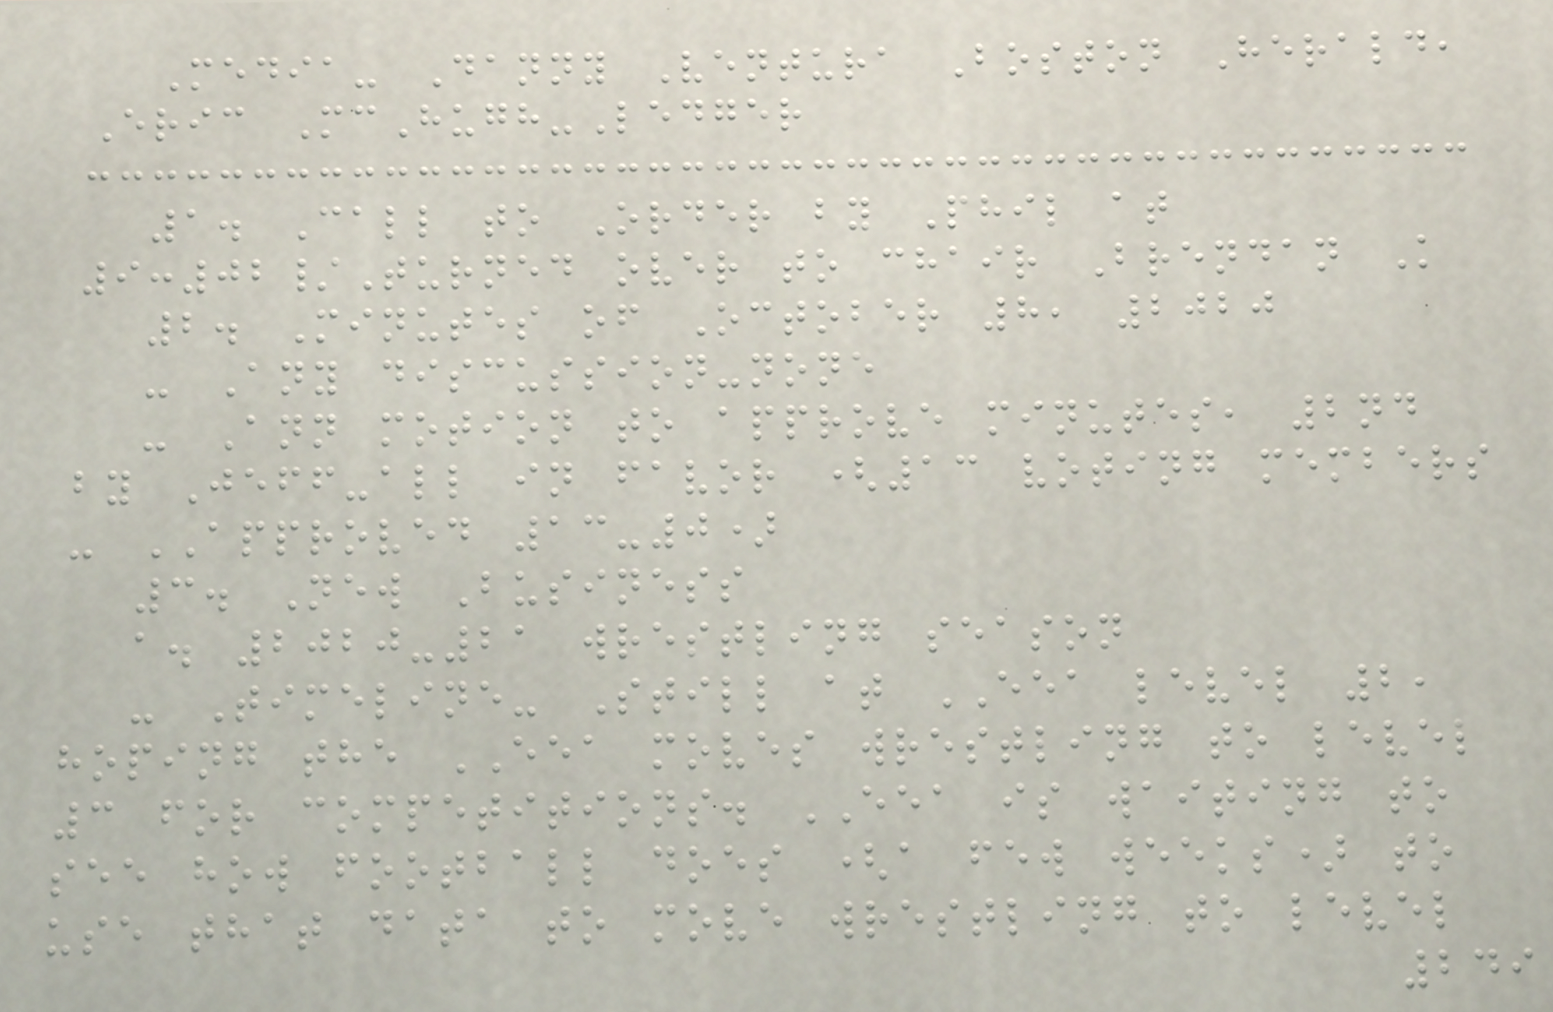Media- Danny Ventura Boston Herald,
Eric McHugh-Ledger
1. Call to Order by Phil at
9:02/Turned over to chair Brendan K
2. Minutes of October 8, 2020
- Any discussion-none
- Ann motion to approve minutes, 2nd
by Jeff-all in favor (13 voting members
- APPROVED 13-0)
3. New Business
a. 2020-21 wrestling season
- Timeline- Still at EEA level 2,
hoping the EEA moves wrestling to level
3 for competitions. EEA is waiting to
see how football does (a few weeks) to
use that data to move wrestling to level
249
